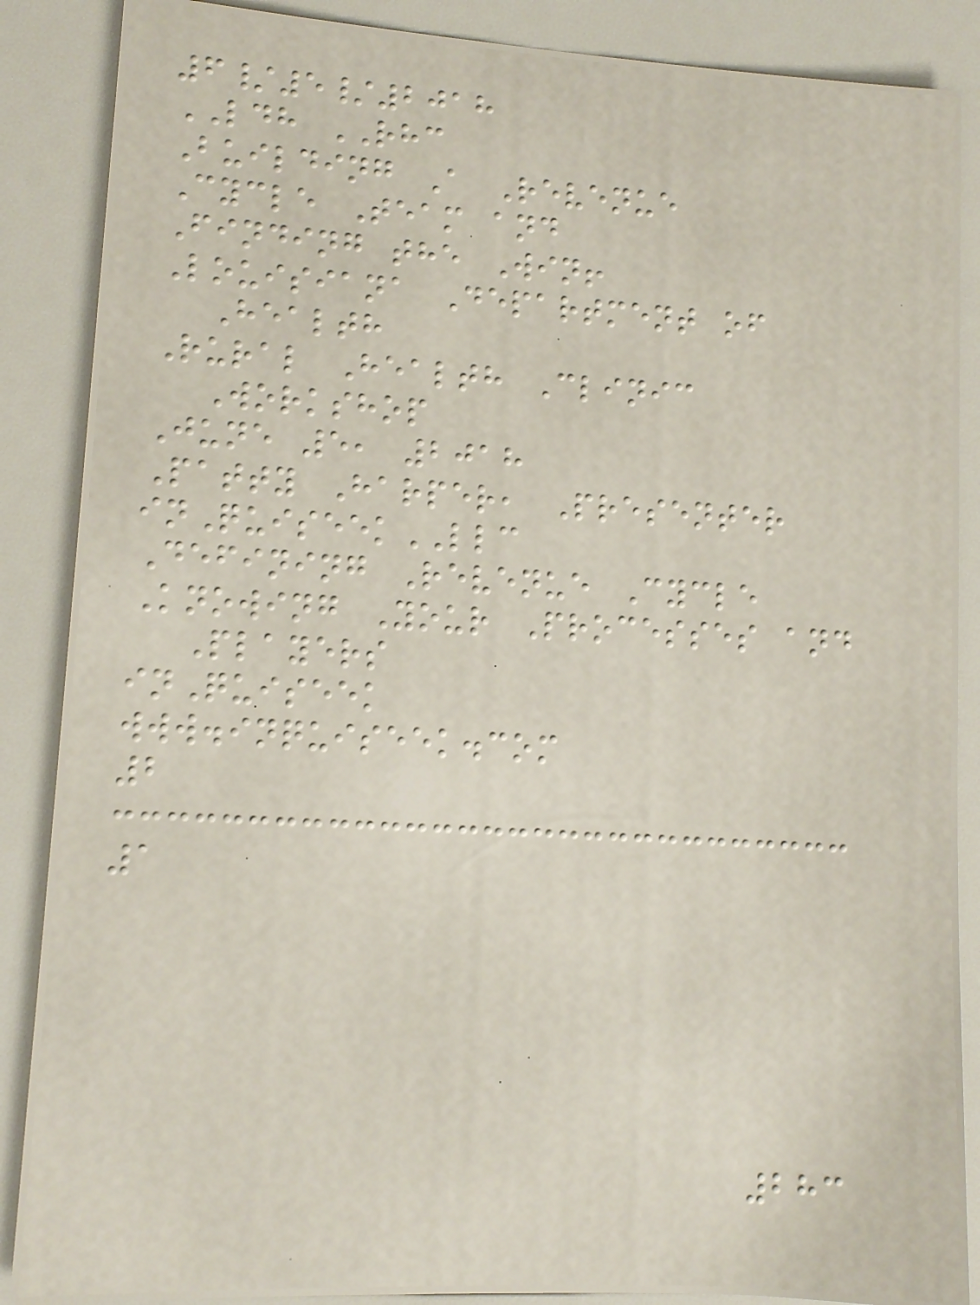6/5/2018
LDH RHC
Building A Revenue
Cycle Team and
Finding the Win!
Louisiana Department of
Health
Rural Health Clinic
Workshop
June 5, 2018
Patty Harper, Presenter
inQuiseekLLC
Defining Revenue Cycle
Knowing Your Processes and
Players
inQuiseek
www.inquiseek.com
2
1
283
